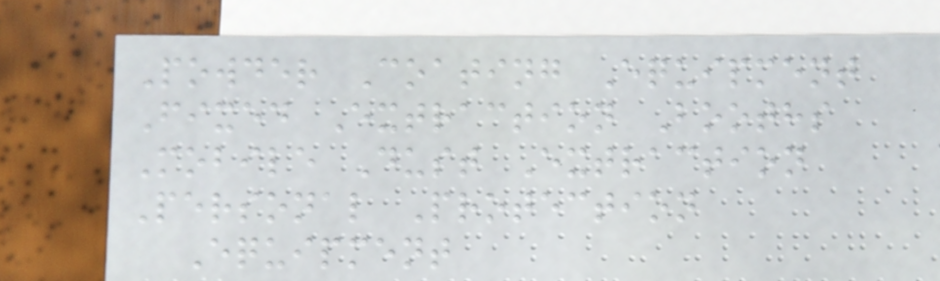Powder Coating Equipment
Fixed Extraction Booths
Mobile Dust Extraction
Personal Protection
Equipment
